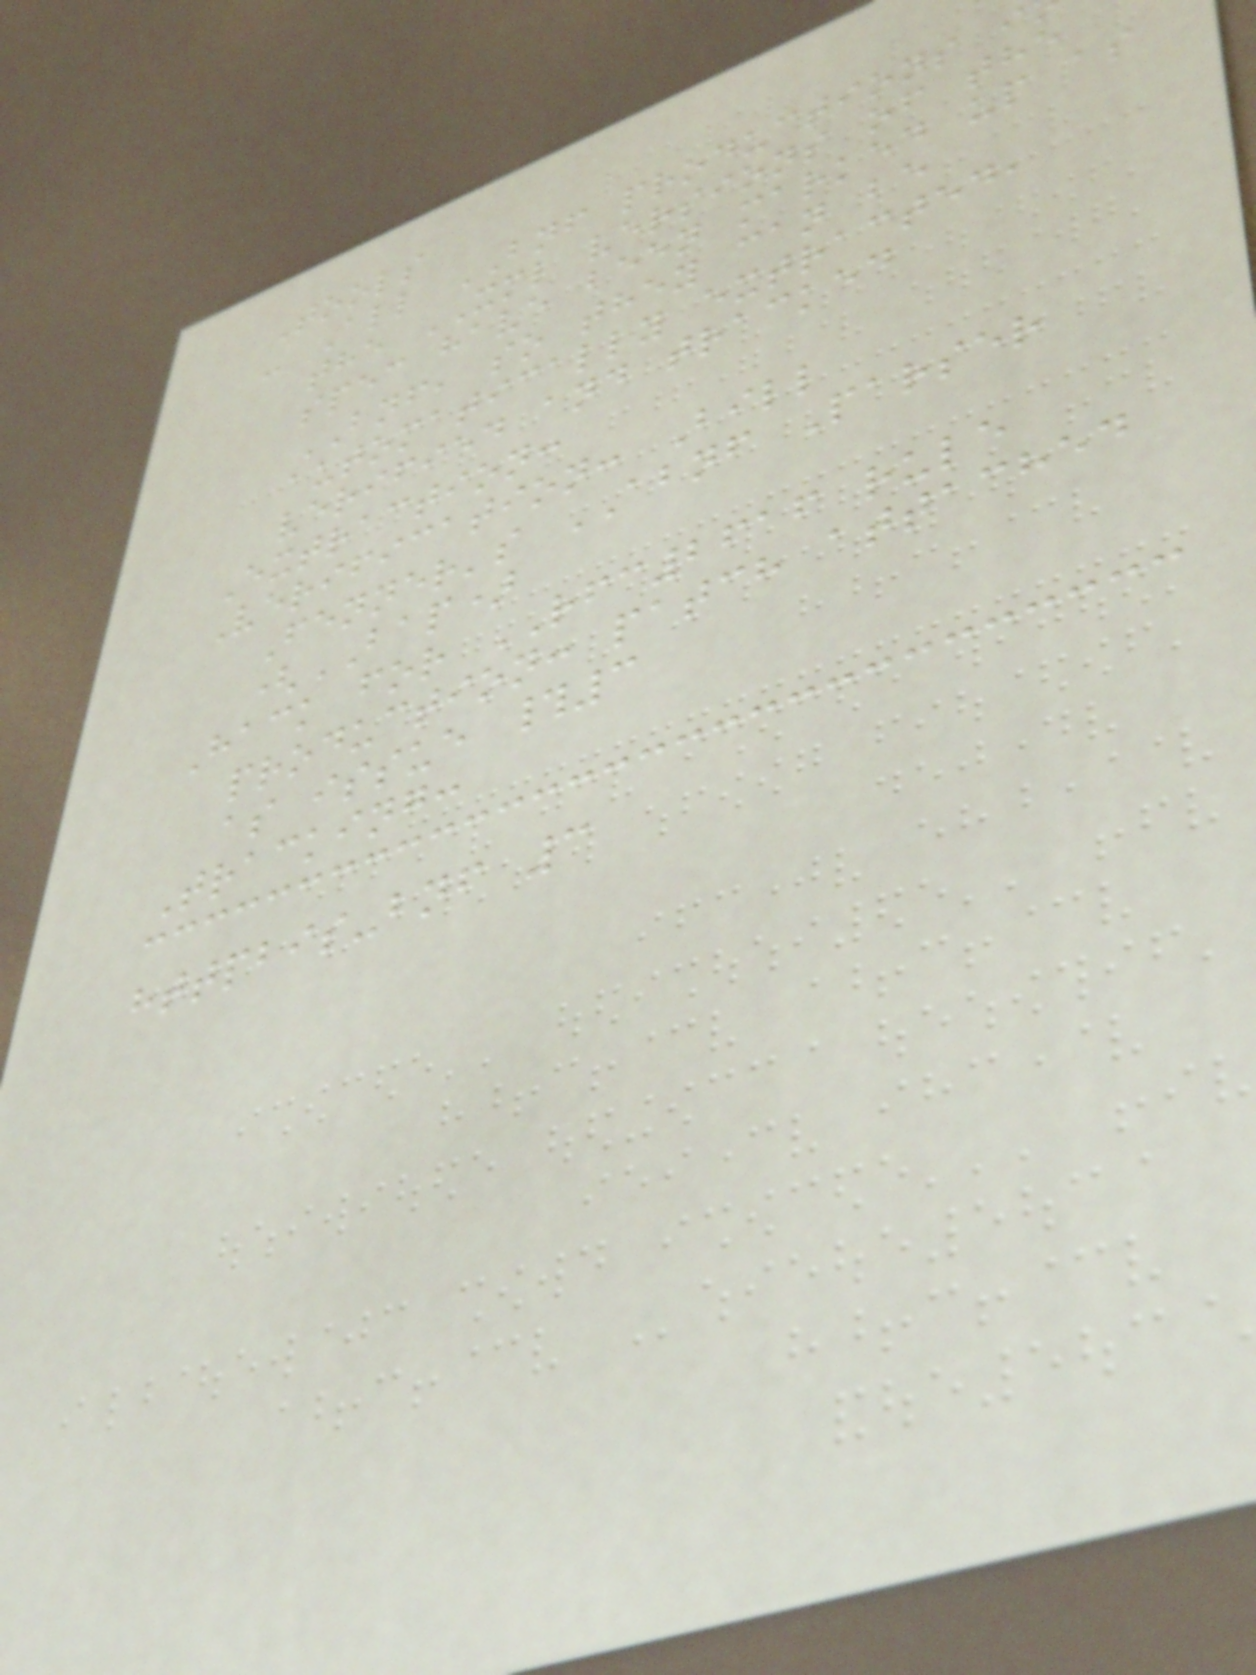Tools
- All BNF productions i
the XML versions of the
spec have been marked up as
BNF, so they can be
automatically extracted,
verified and tracked
Extraction:
Verification: Bill
Fenner's ABNF Parser
(BAP)
Hack for RFC2616 rule
production: patch attached
as issue #3
Tracking:
httpbis-bnf 3
